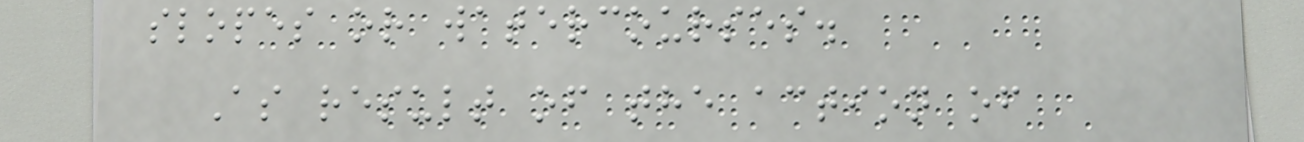slopes or watercourses.
As result of the action of
